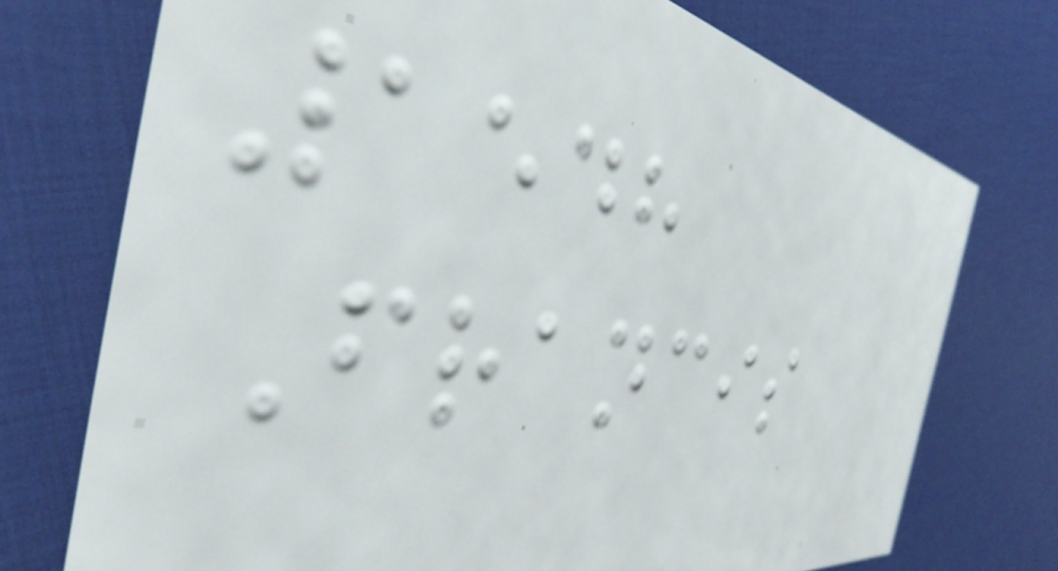1548
Francis
